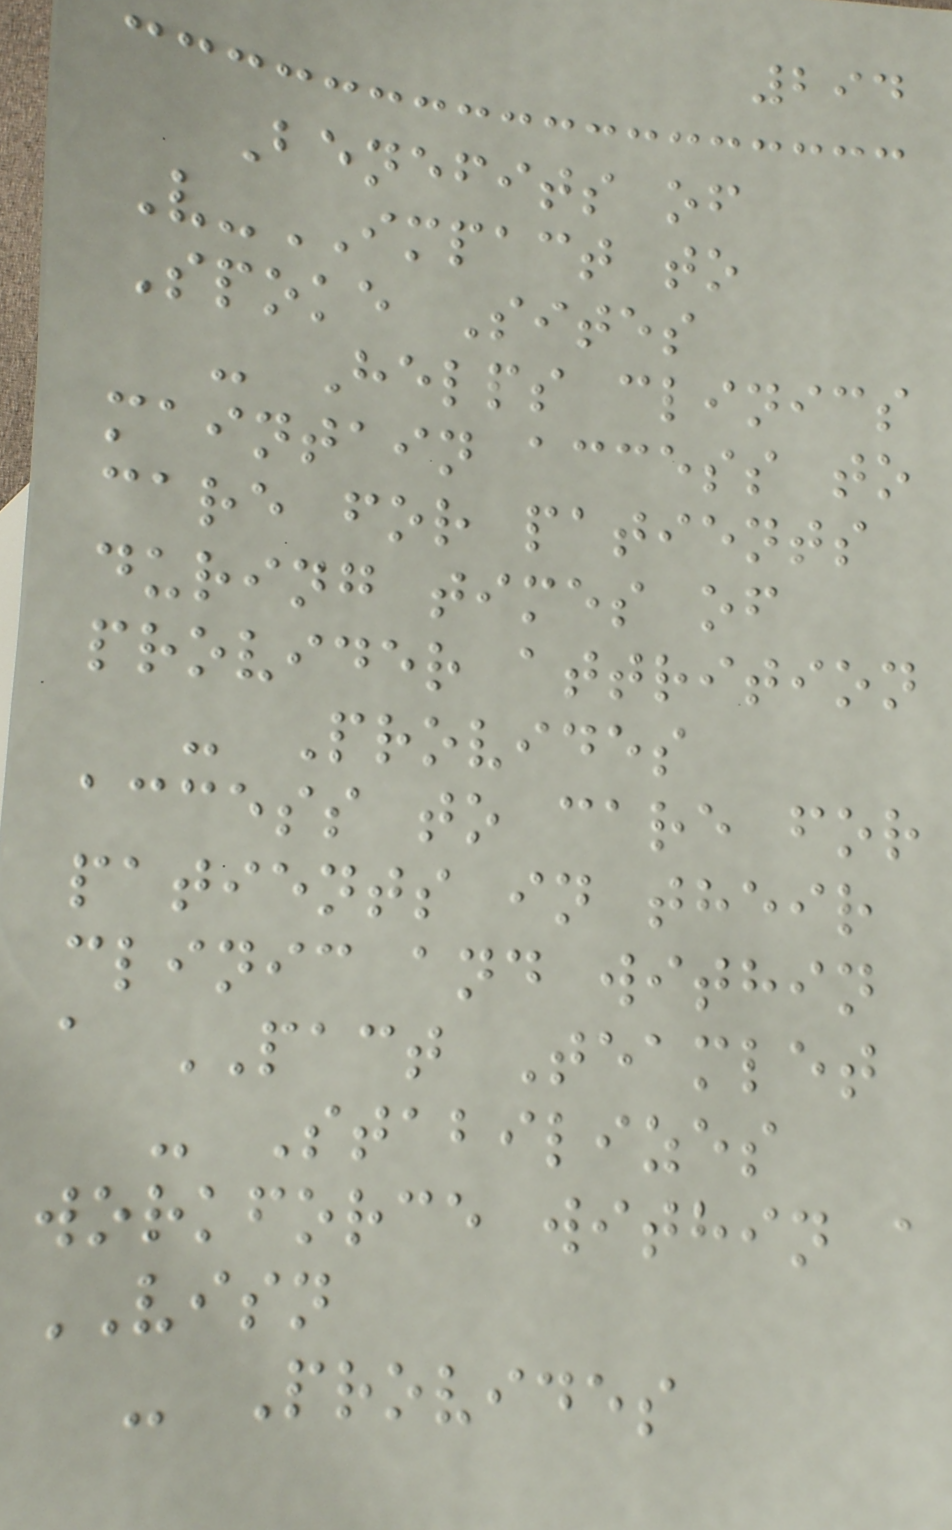294
Benefits of
V-IMPACT to
Spoke Sites
- Helps clinics
maintain access to
care for patients
during times of
provider attrition
- Provides
access to care for
patients in their
clinic and within
a PACT Teamlet
- Stabilizes
workforce within a
VISN
- Provides
